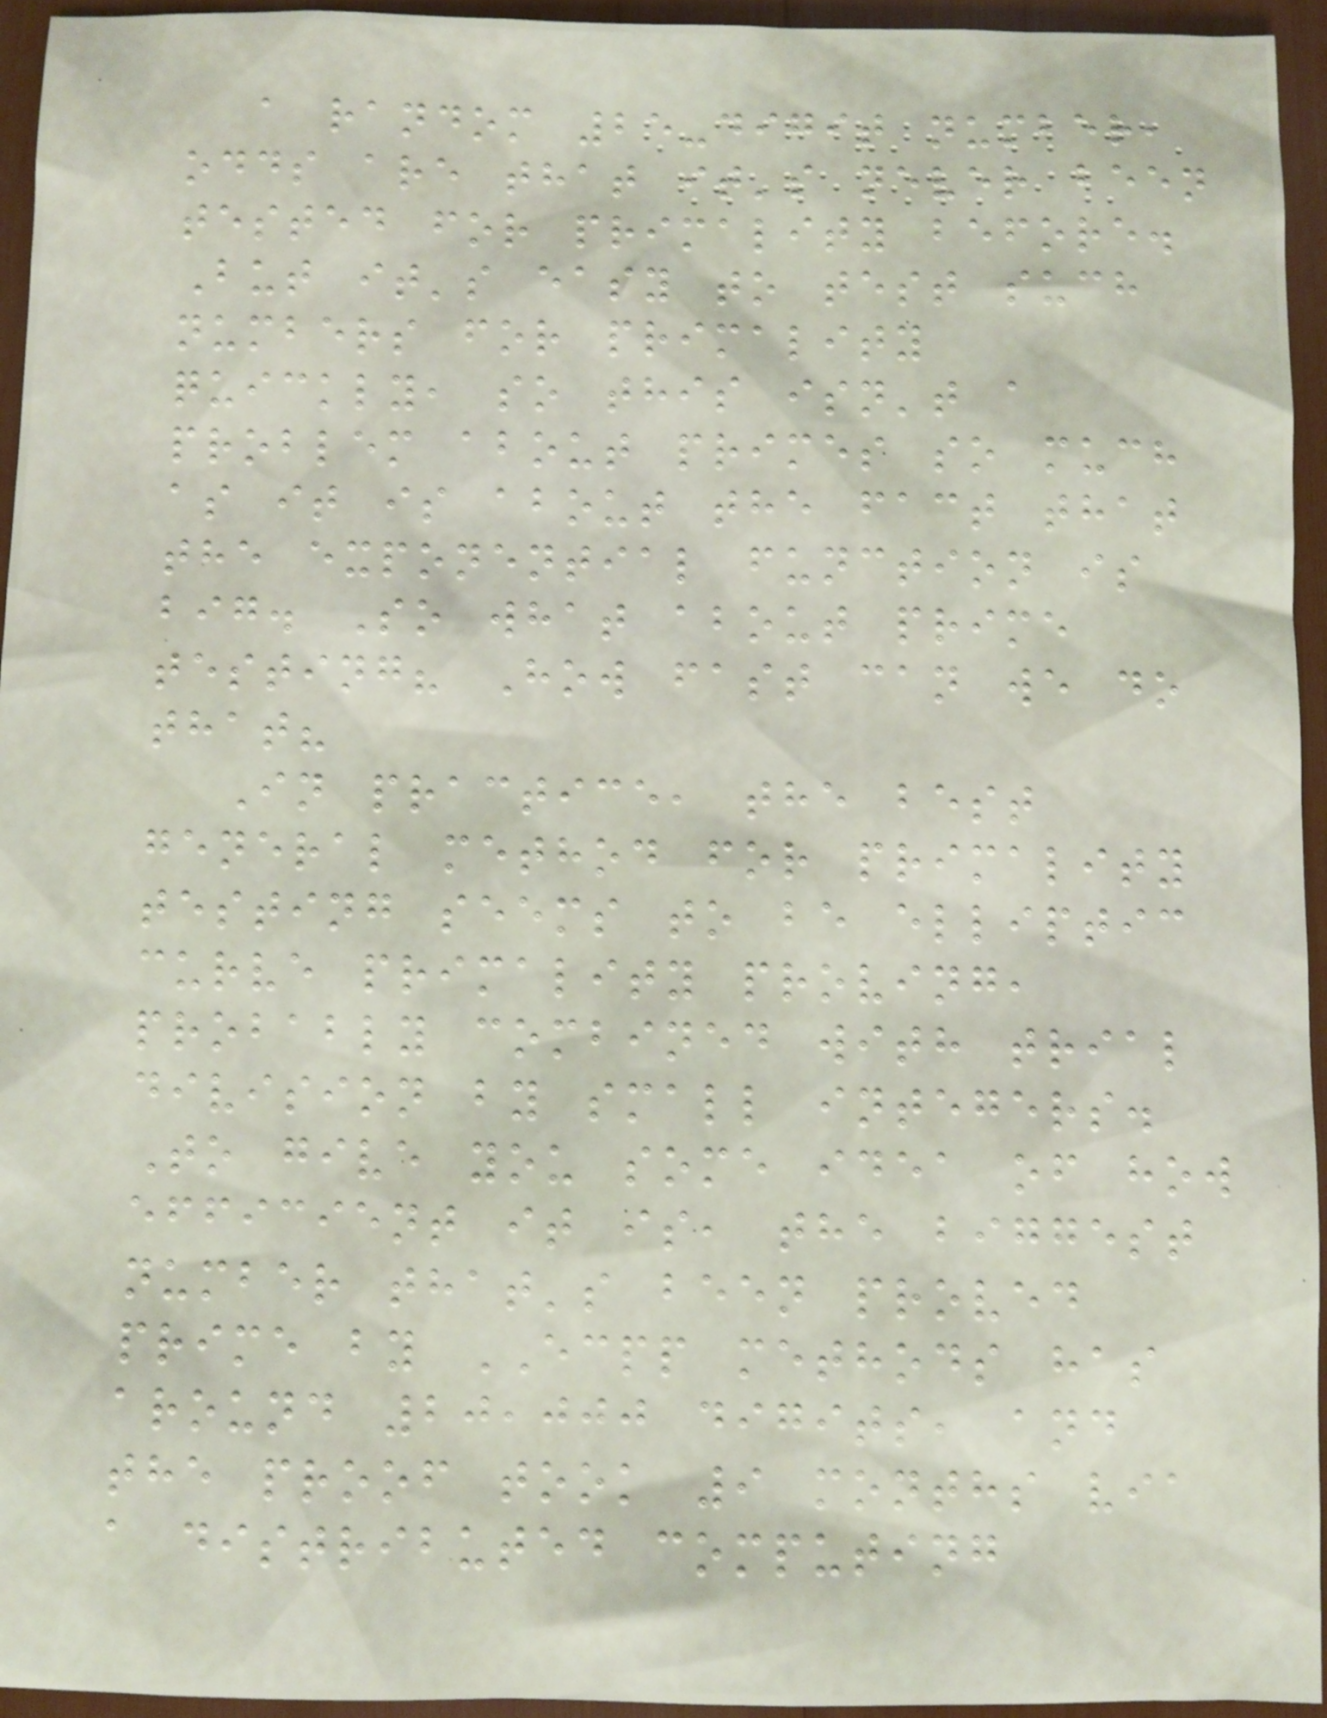a random 25-digit number,
odds are that it's never been
tested for primality before.
But it's easy to test such
numbers for primality
quickly, so this isn't a
problem about primes so much
as it is about the fact that
the exponential function is
big. So what about prime
testing? How fast can we do
that?
In practice, the best
general method for primality
testing seems to be elliptic
curve primality proving,
probably combined with trial
division by small integers.
To give you some idea of how
efficient it is, the biggest
number that's been proved
prime by ECPP methods has
around 20,000 digits, and
the proof took 9 months via
a distributed computing
